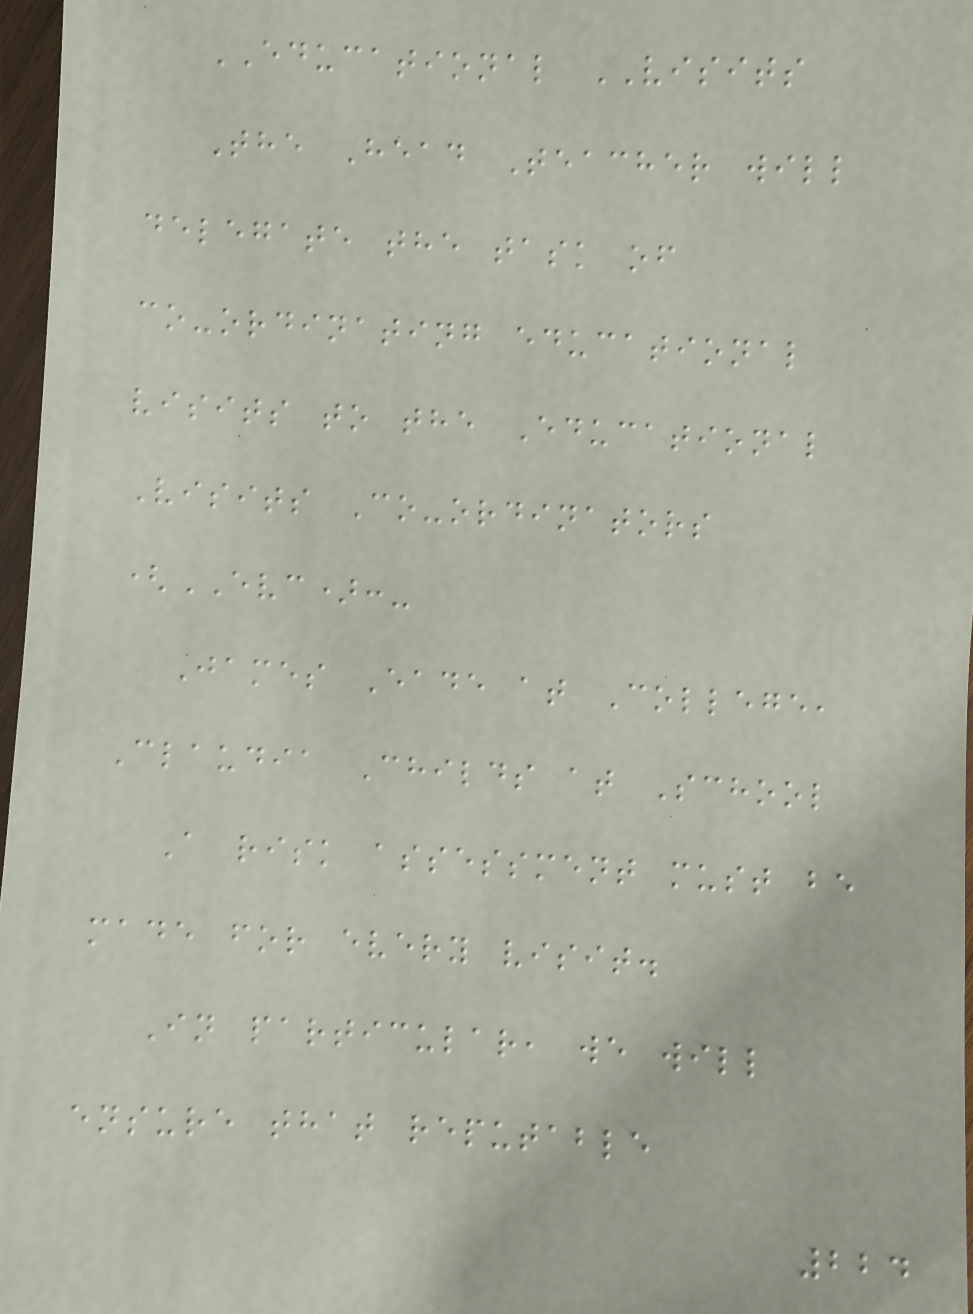EDUCATIONAL VISITS
The Head Teacher will
delegate the task of
co-ordinating educational
visits to the Educational
Visits Co-ordinators
(EVC):-
James Eade at College,
Claudia Childs at School
A risk assessment must be
made for every visit.
In particular, we will
ensure that reputable
224
